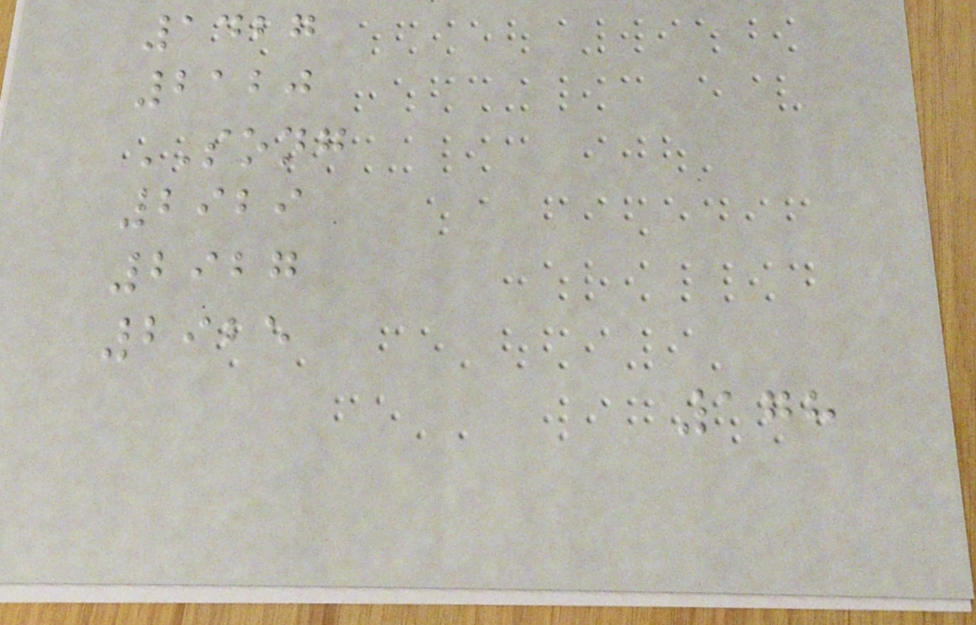1427
2120
SONG
2929
2927
2925
178
